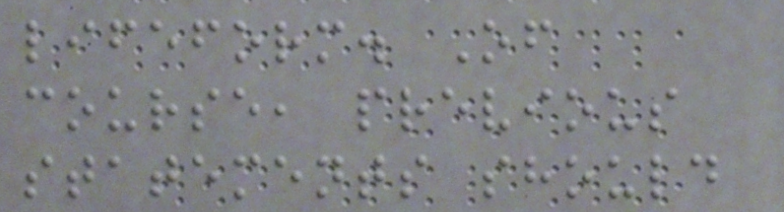lifeform. Of
course, previous
statements should
